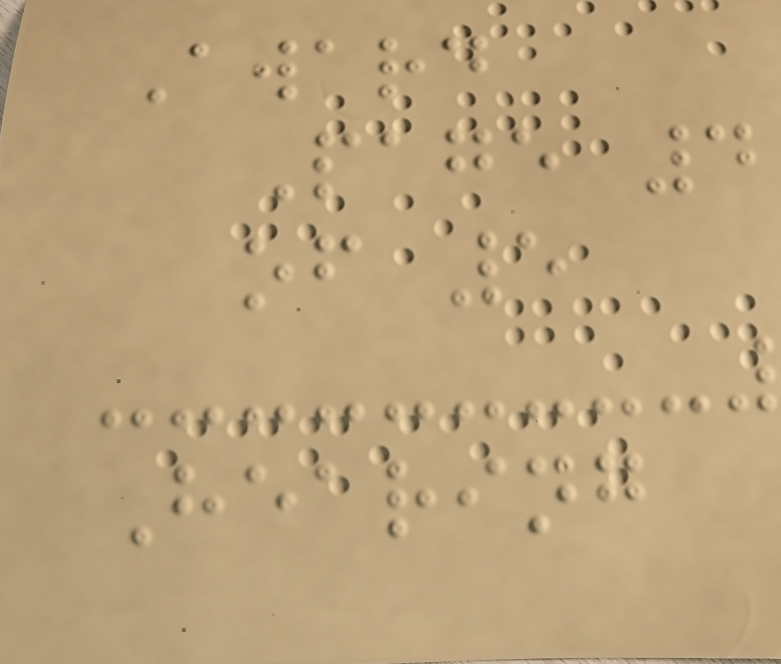Award
Page 4
of 5
Hearing
